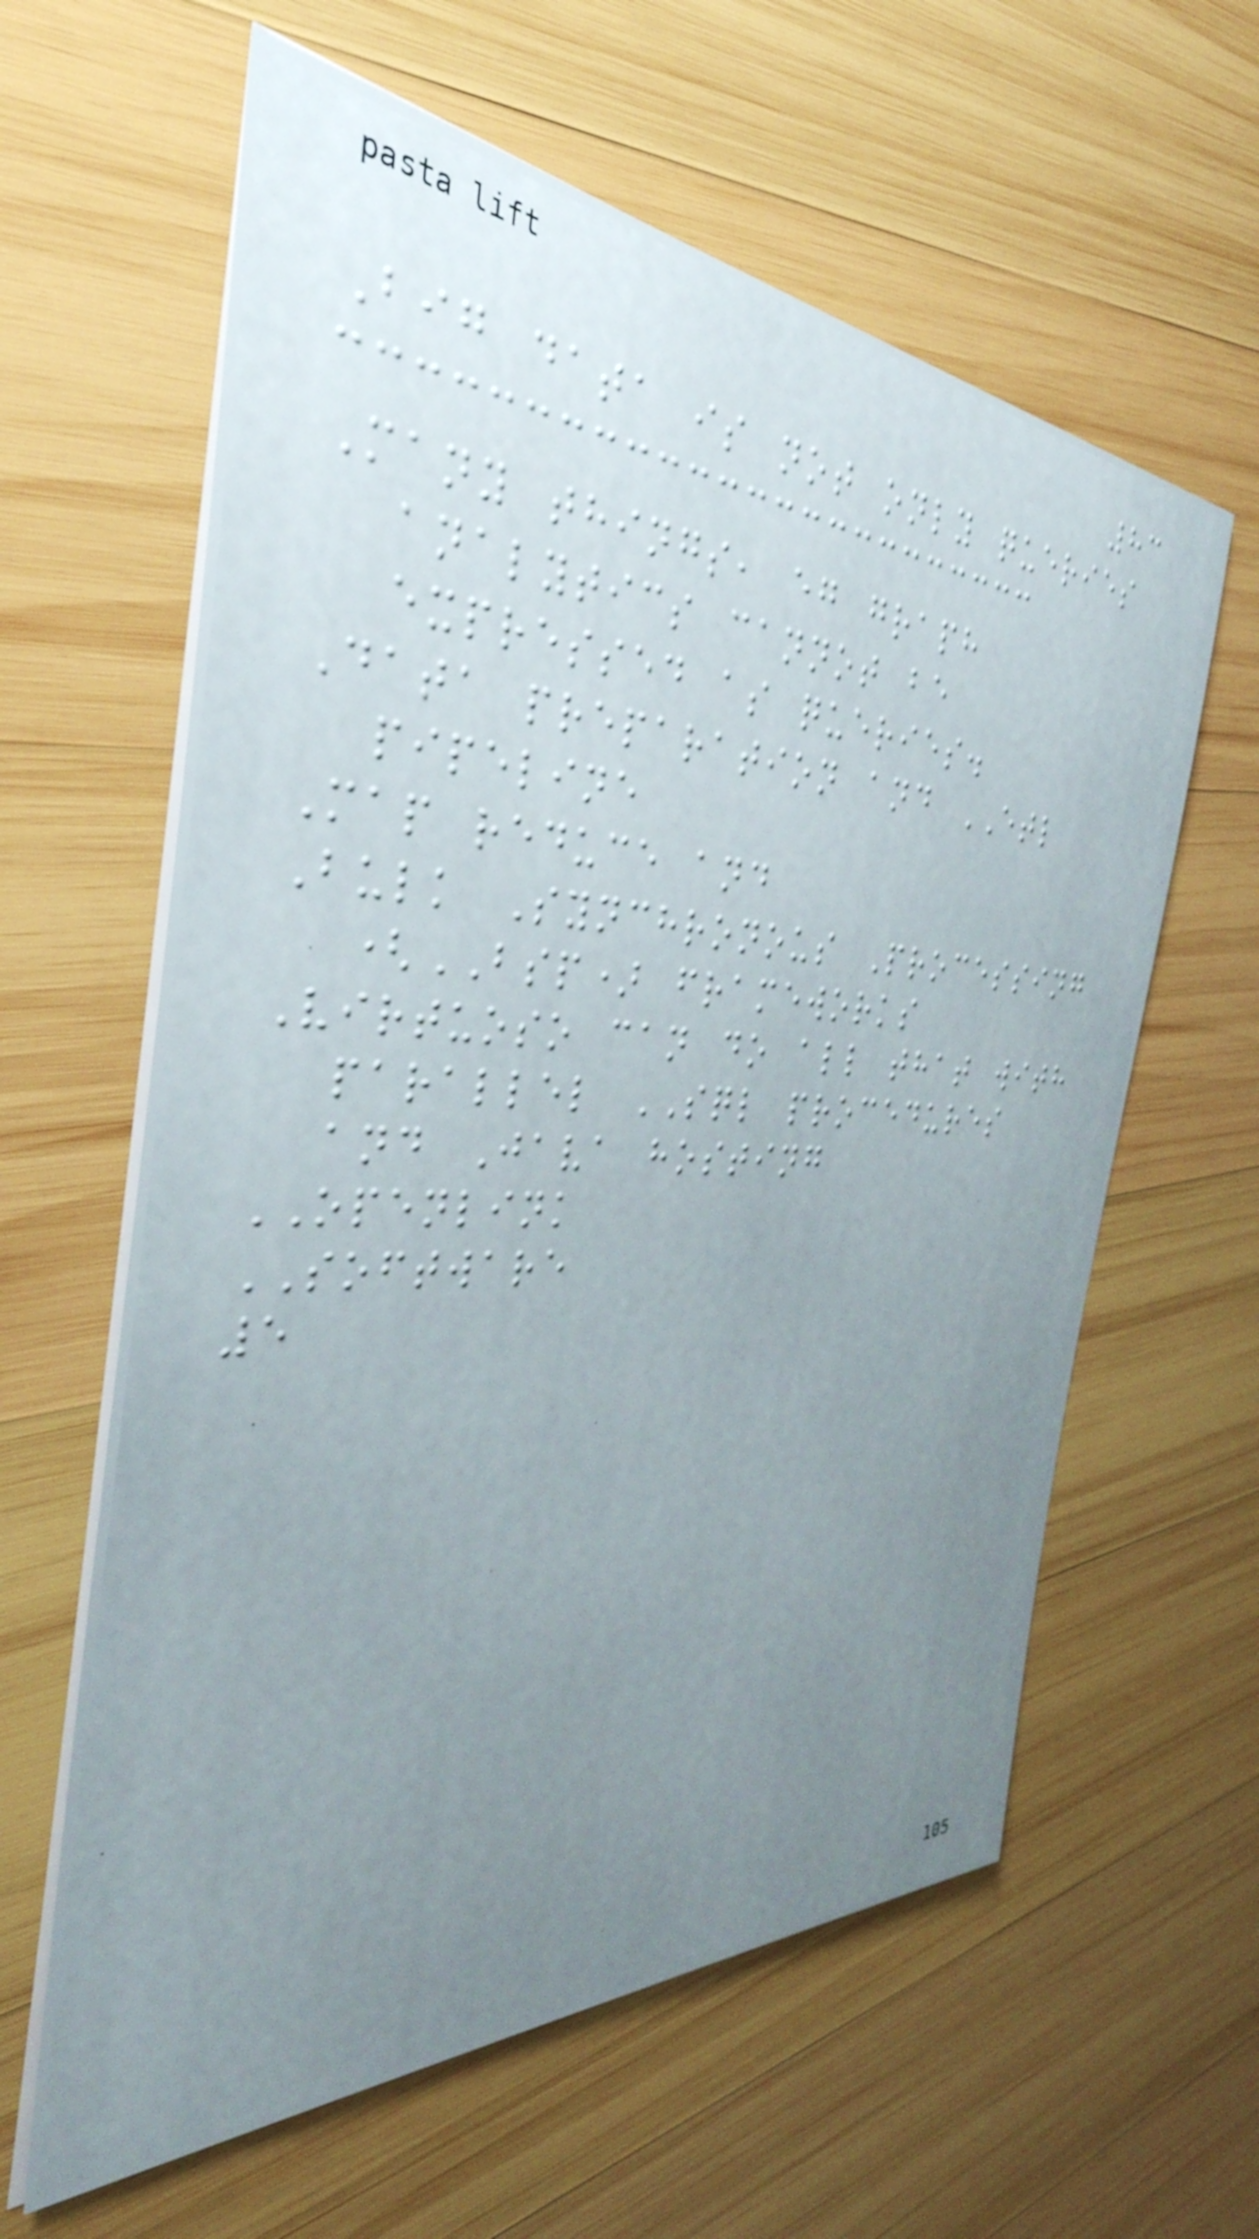83
Big data is not only queries
Many things, eg graph
analytics cannot be
expressed as queries.
Data preparation and ETL
pipeline
Map reduce and
Bulk Synchronous Processing
(BSP) frameworks
Virtuoso can do all that with
parallel SQL procedures
and Java hosting
OPENLINK
SOFTWARE
5
